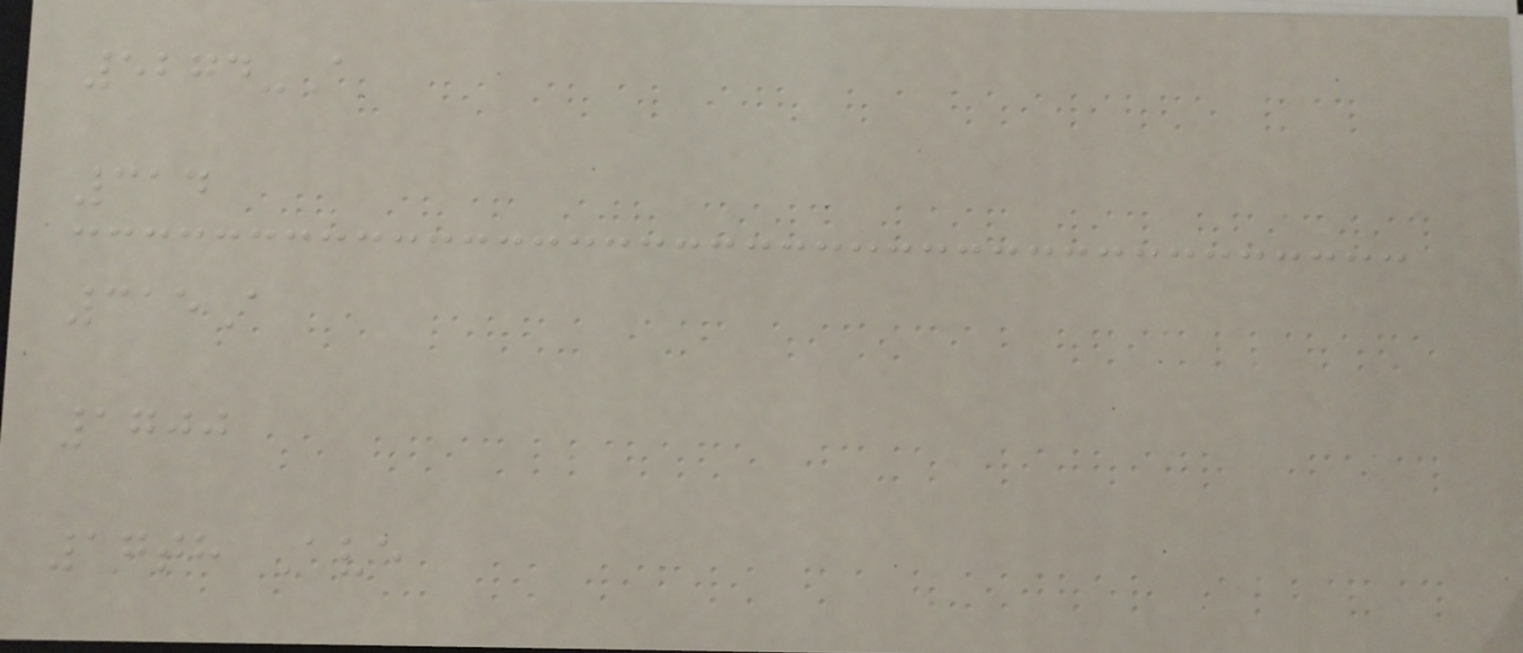5274-A
314
315A
1700
17th Ave
